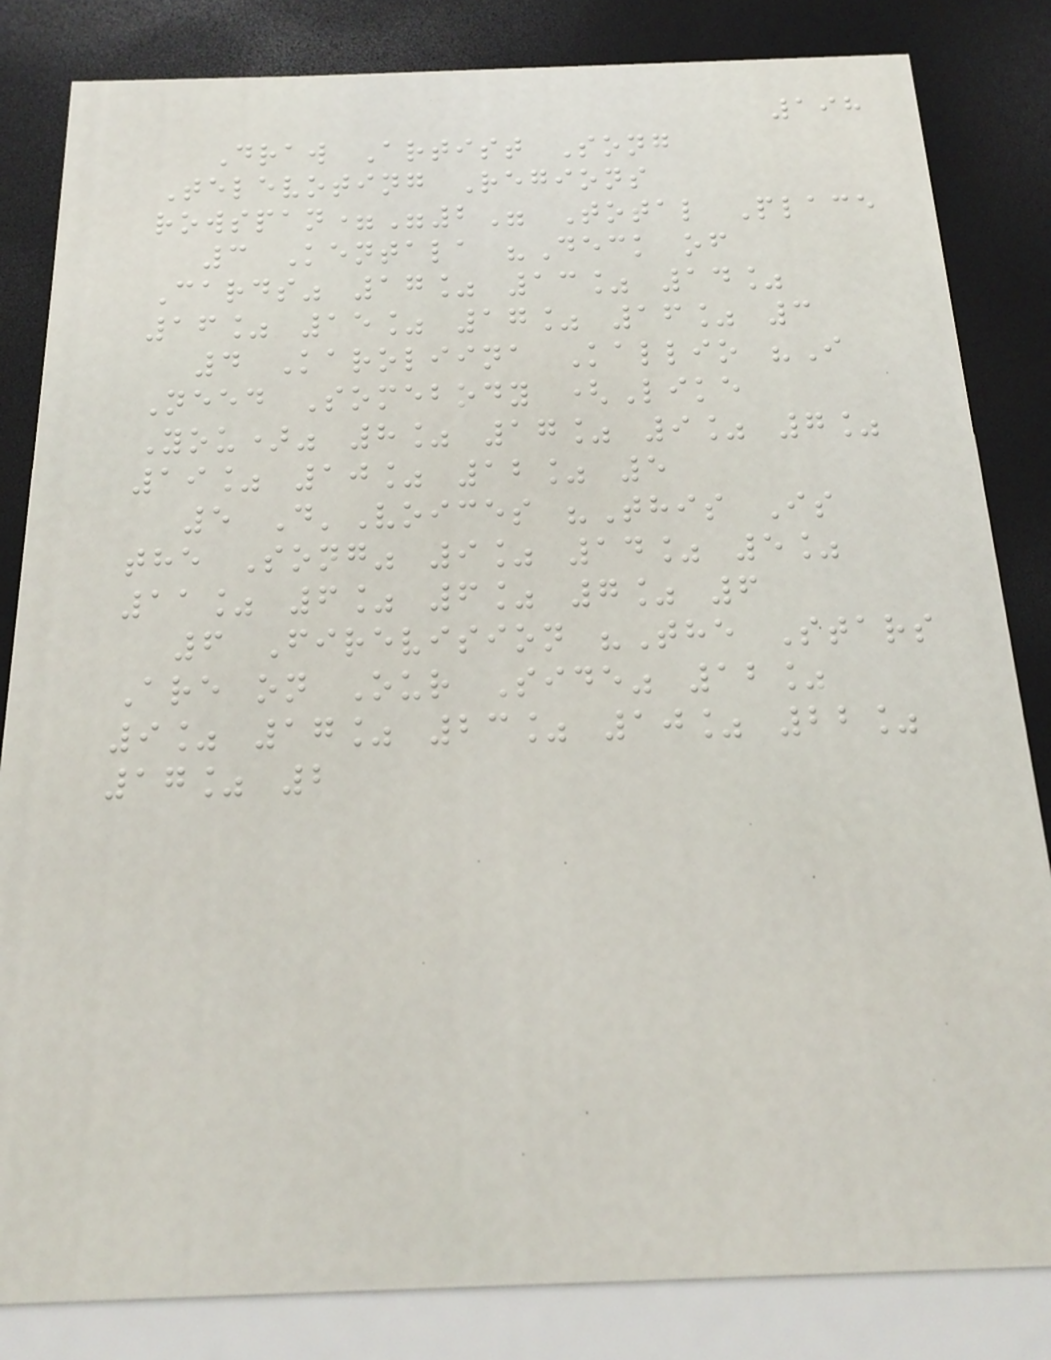198
Draw Artist Song
Televoting Regions
rowspan="2" Total Place
3 Kentala "Deck of
Cards" 17% 13% 14%
16% 15% 17% 16% 3
4 Karoliina Kallio "I
Need Somebody (Like
You)" 8% 17% 9% 7%
19% 10% 12% 5
5 D'Voices "This Is
the Song" 9% 14% 5%
11% 6% 6% 7% 6
6 Firevision "The Stars
Are on Our Side" 12%
9% 17% 23% 10% 22%
17% 2
